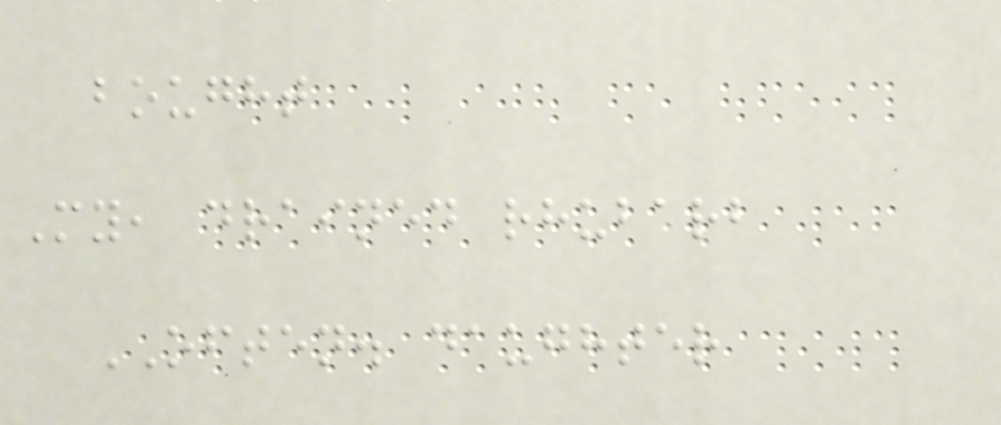bought
My, drained rhubarb
OFTEN. daughter
